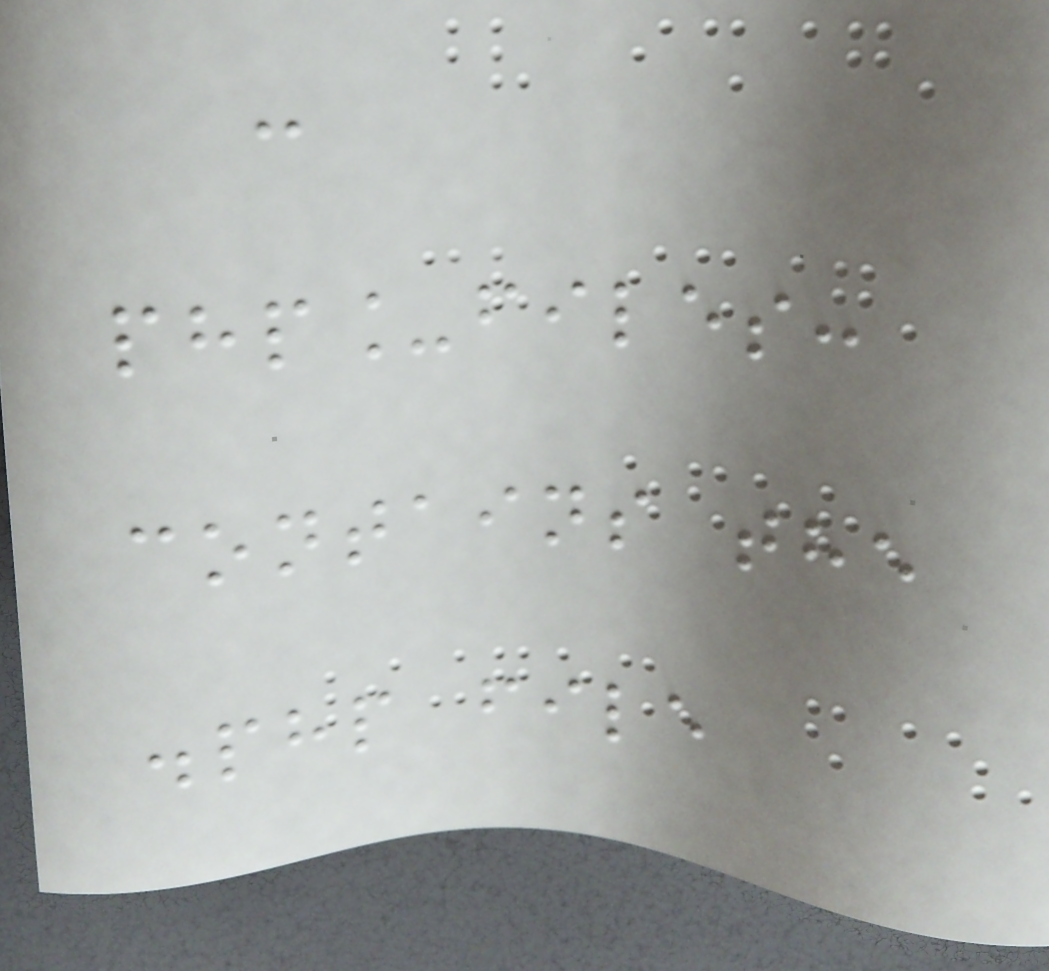-
php_files:
contains the
.php file
